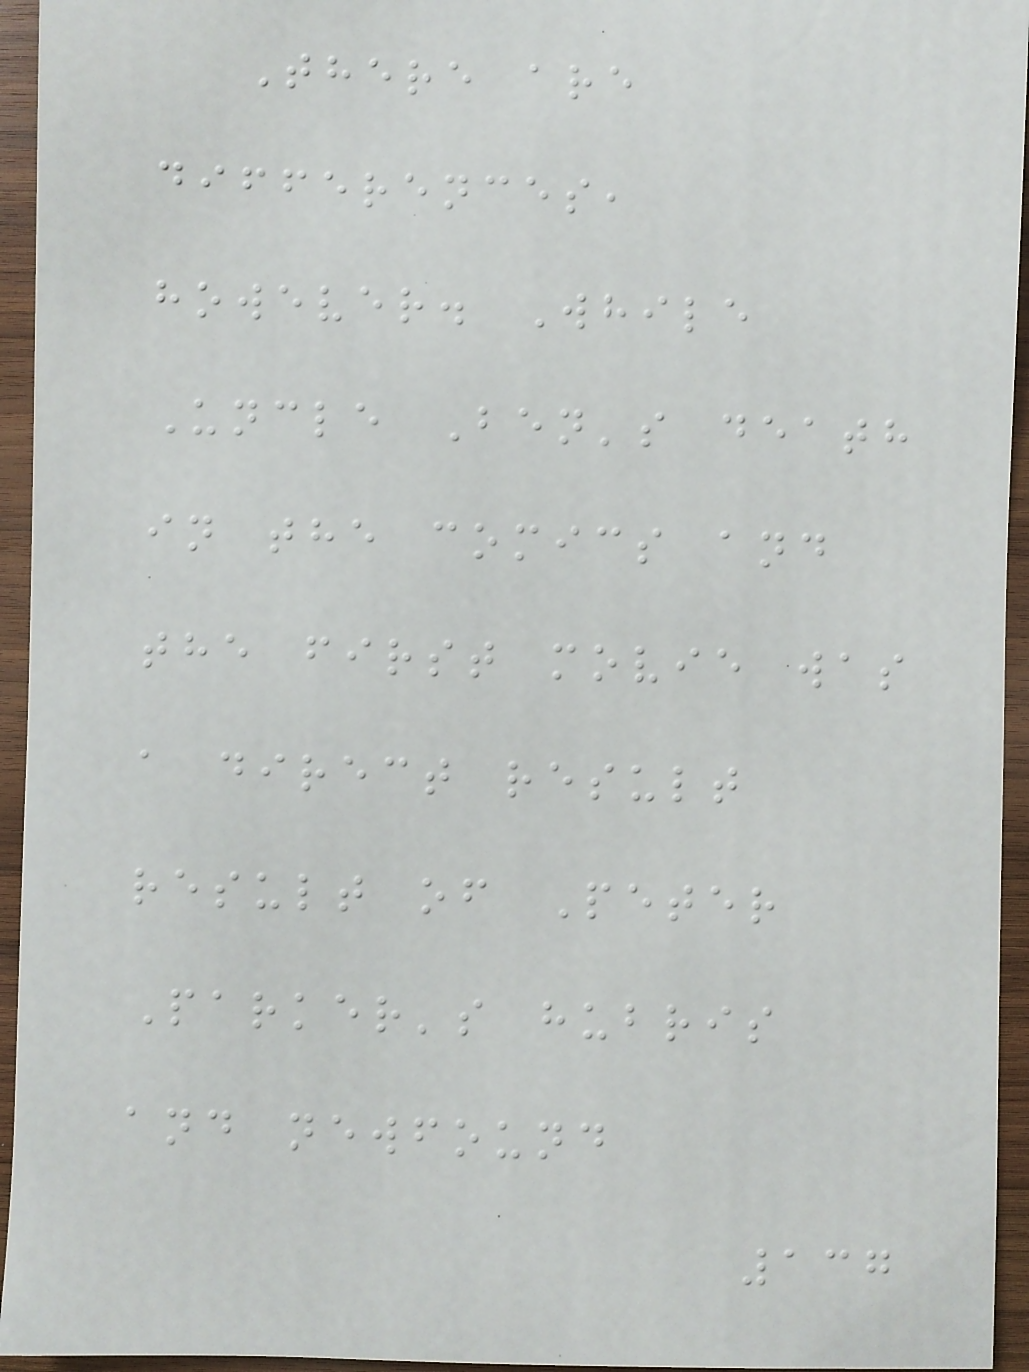There are
differences,
however. While
Uncle Ben's death
in the comics and
the first movie was
a direct result
result of Peter
Parker's hubris
and newfound
137
